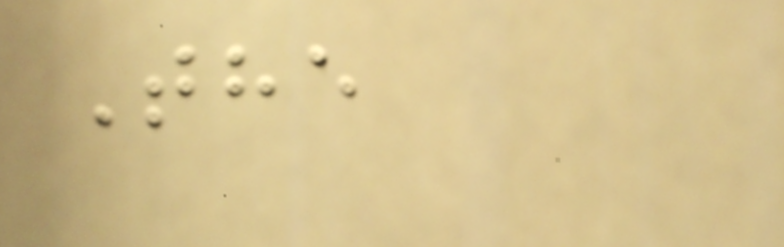The
